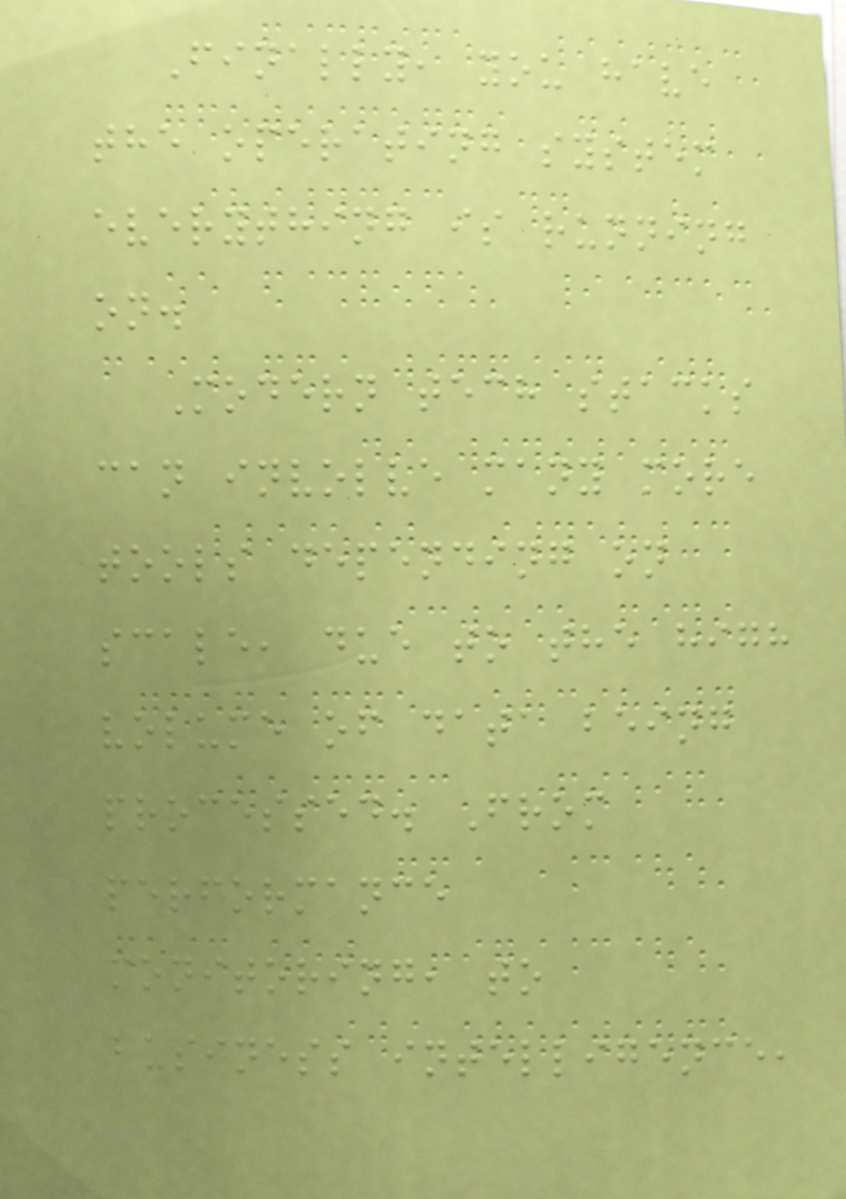Finally, you have
the operating system
everything is running
on.
Modern tech stacks
can involve many more
tools depending on
scale, due to the high
volume of data being
processed. From
performance
monitoring, to
business intelligence,
